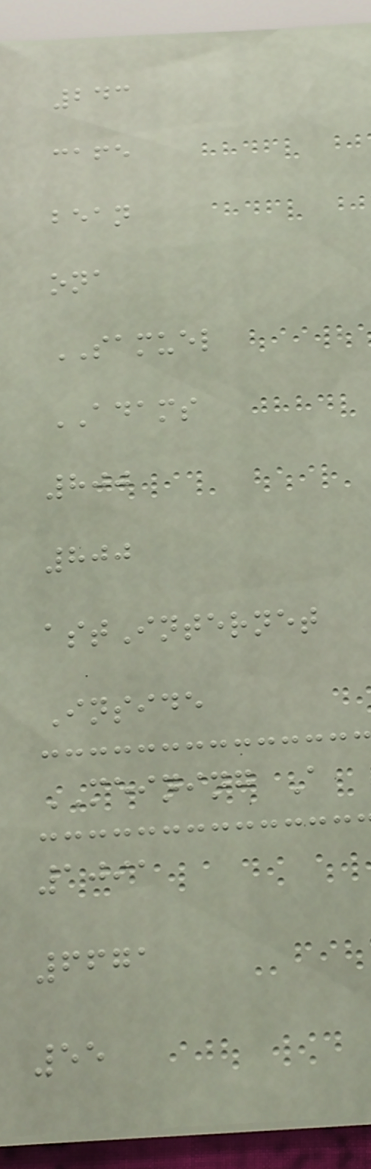243
cafe
bean
ona
SAMUEL
ADAMS
800
800
astInternet
Inside
MEINING A
1091
6671
55
